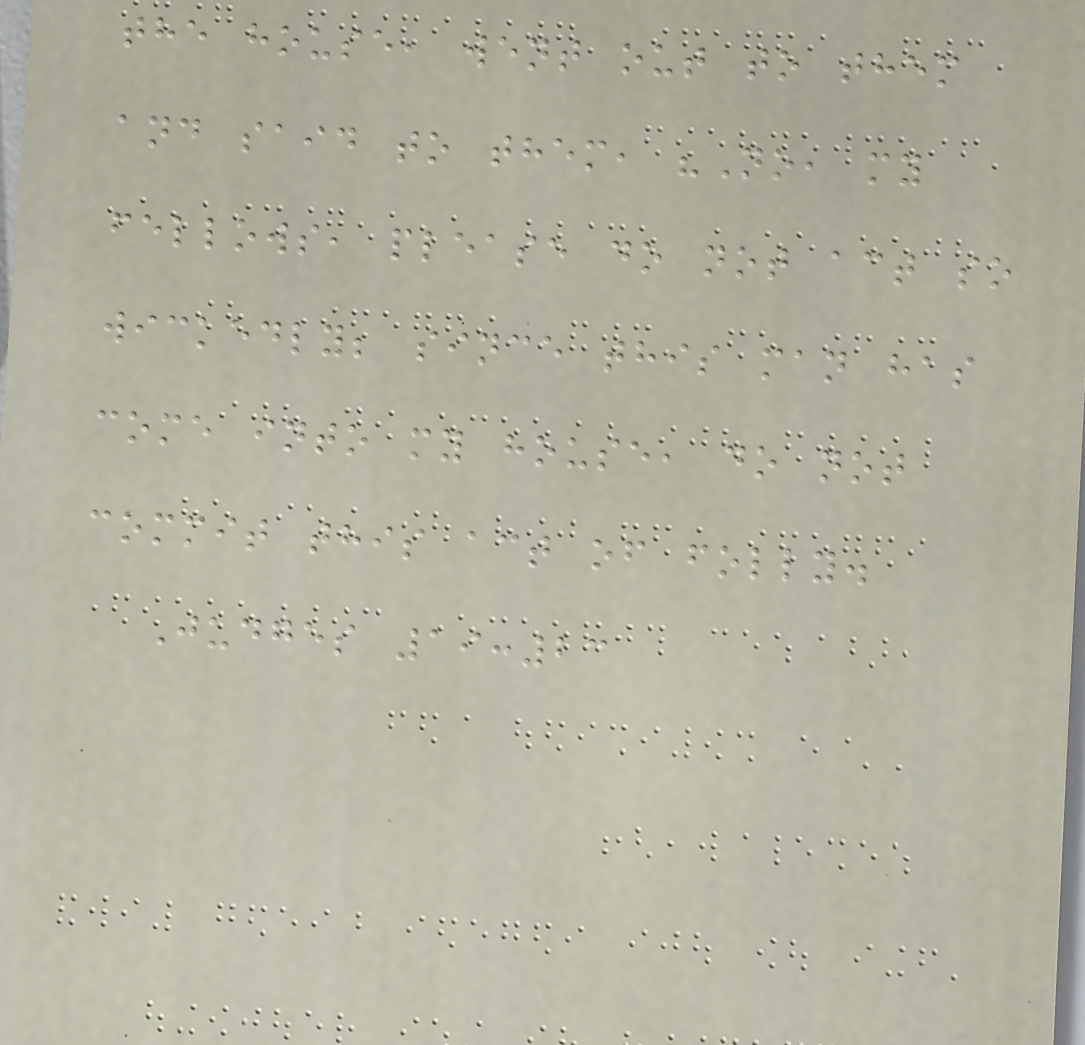the house, went out to them
and said to them, "No, my
fellows, please do not act so
wickedly; since this man has
come into my house, do not
commit this act of folly.
Judges 19:23
